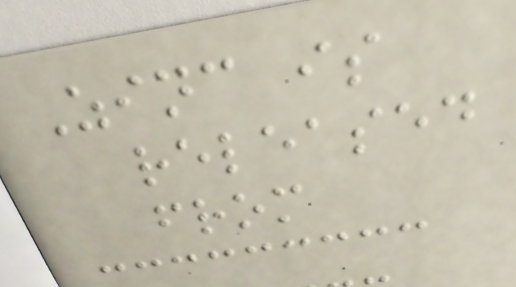Zinc is
released
from
